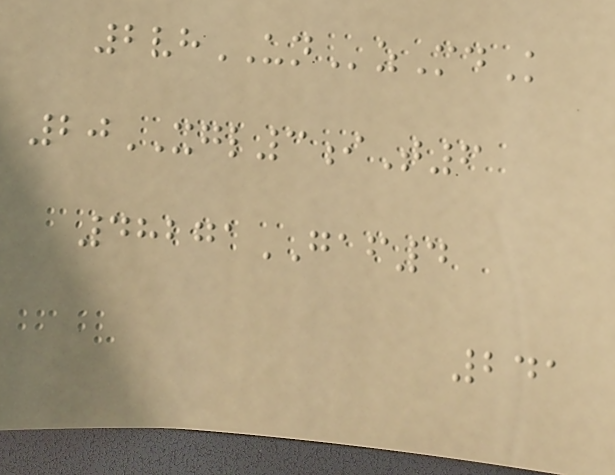2vhUNzMdK
20XGL3iT6
48271GAF4
241
